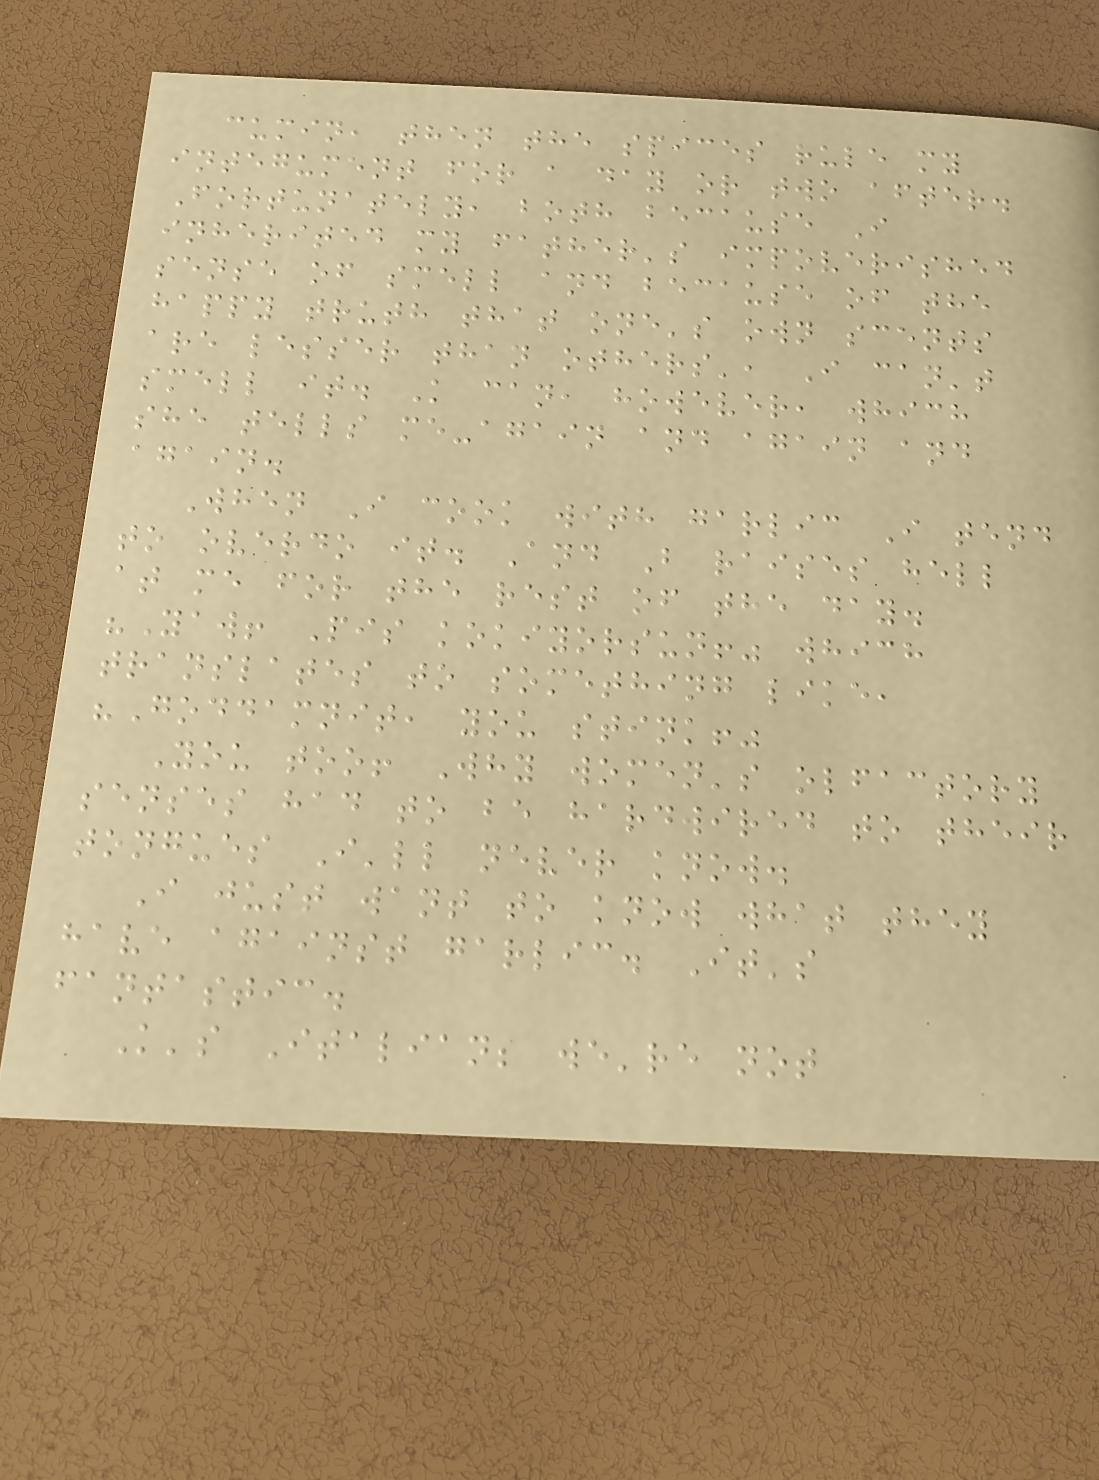cumin, then the spices rule my
integument for a day or two after.
Fortunately, both because I
inherited my father's impoverished
sense of smell and because of the
happy truth that one's own scents
are lesser than others', I can't
smell it. K can, however, which
she tells me-again and again and
again.
When I cook with garlic I tend
to overdo it. And B raises hell
at me for the rest of the day.
"Yaw! Pis kokiyorsun!" which
translates to something like,
"Goddamnit, you stink!"
You too! Why women's olfactory
senses had to be hardwired to their
tongues I'll never know.
I just want to know what they
have against garlic. It's
fantastic.
K's Italian; we're not
